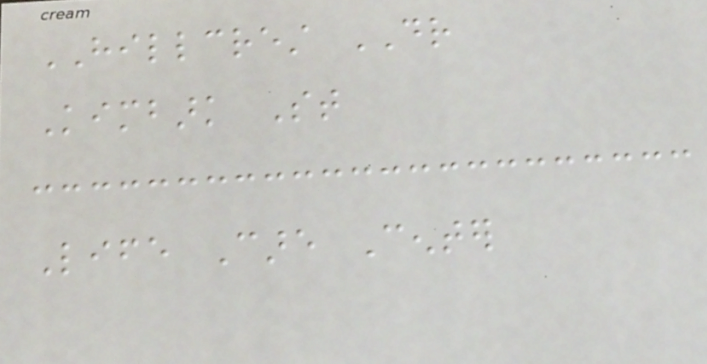HILLCREST DR
Kimbark St
Life Care Center
